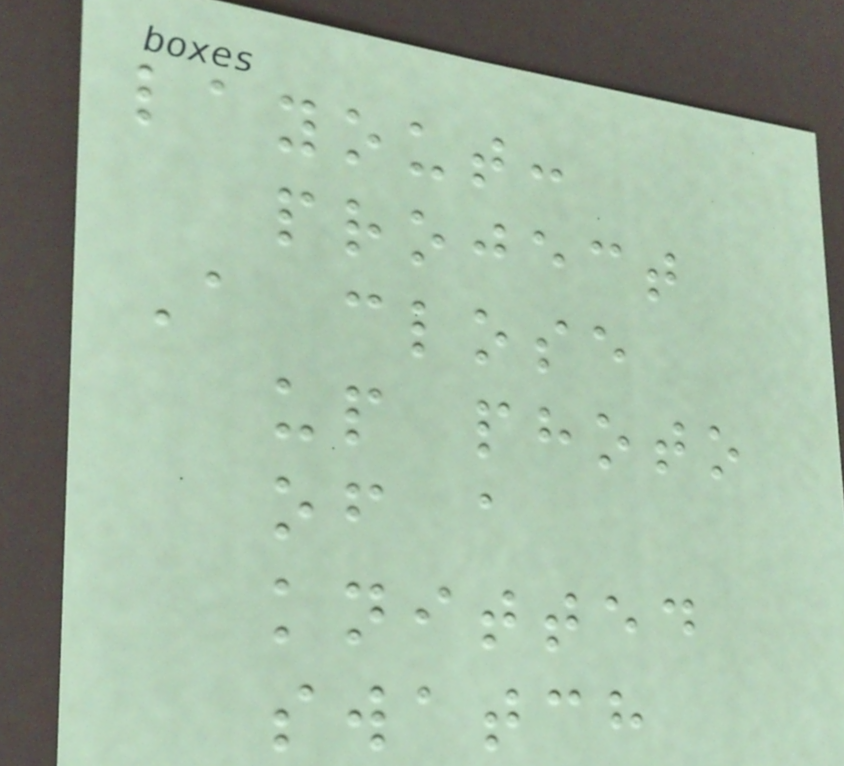layout:
project
A close
up photo
of a
knitted
swatch
